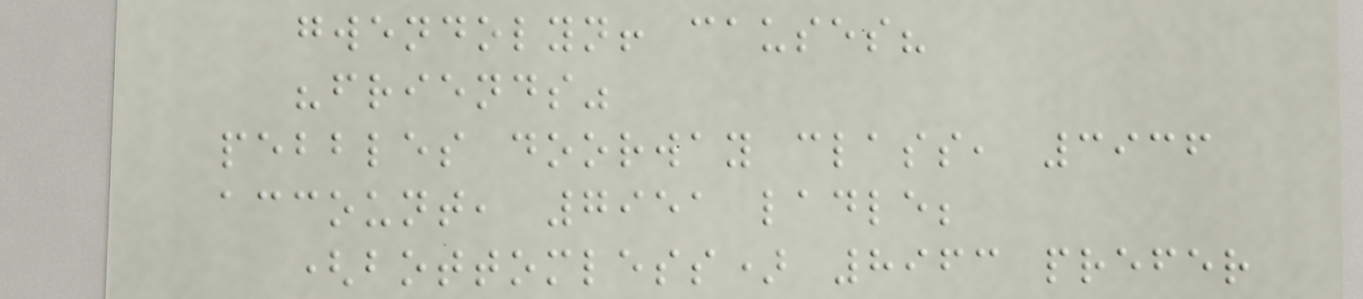gwendolyn! causes?
"friends"
pebbles doorway class, 3936
account, 7951 ladle;
(bottomless) 8963 prefer
